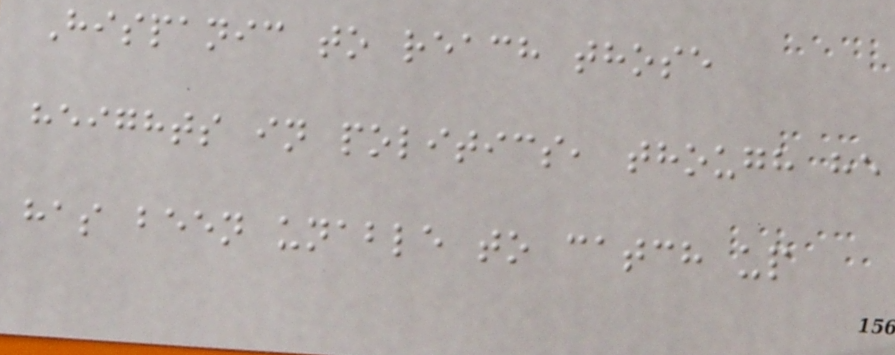Hispanic to reach those
heights in politics, though he
has been unable to catch up
